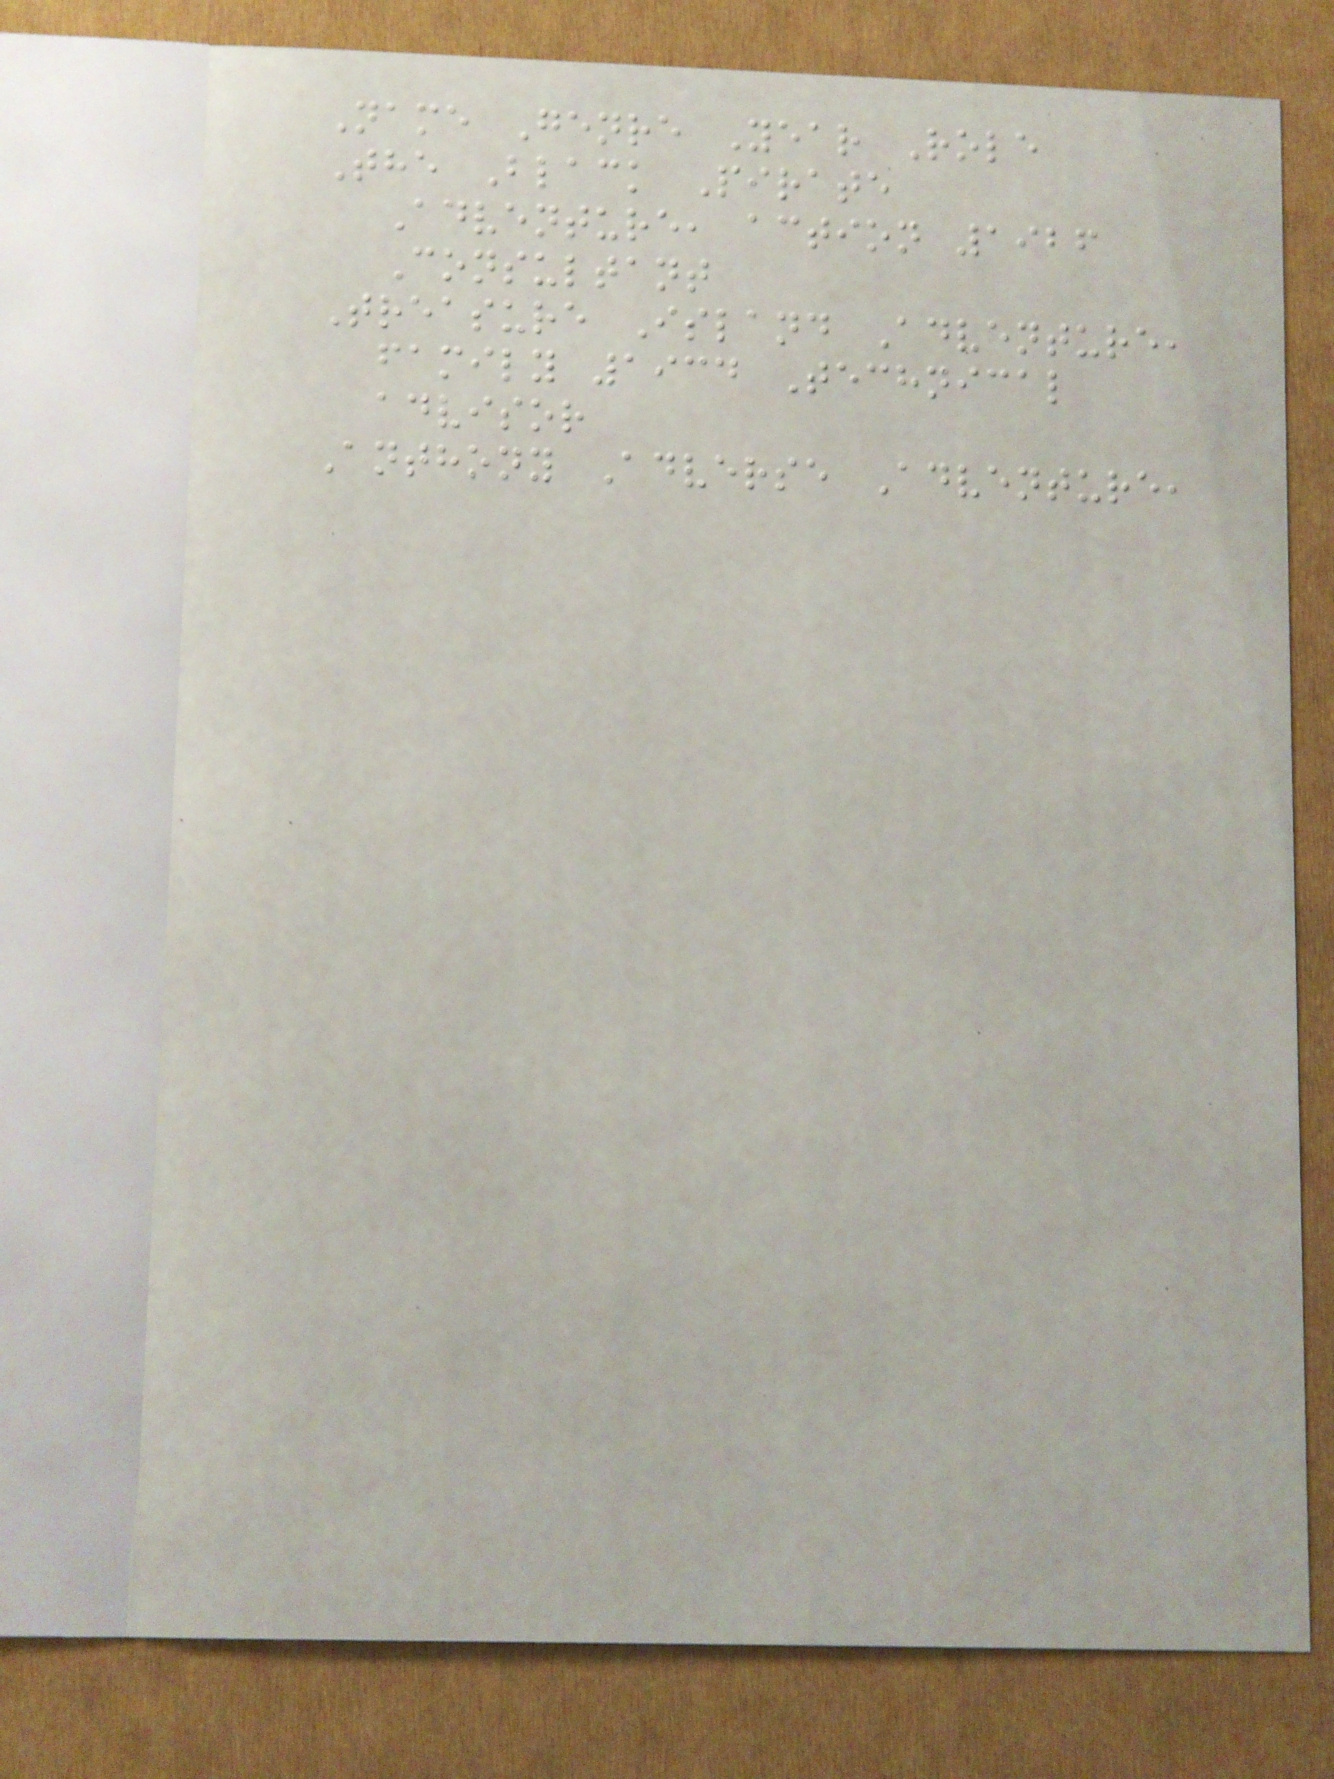Name Genre Year Role
The Black Pirate
Adventure, action 1926
Consultant
Treasure Island Adventure,
family 1934 Technical
advisor
Anthony Adverse Adventure,
